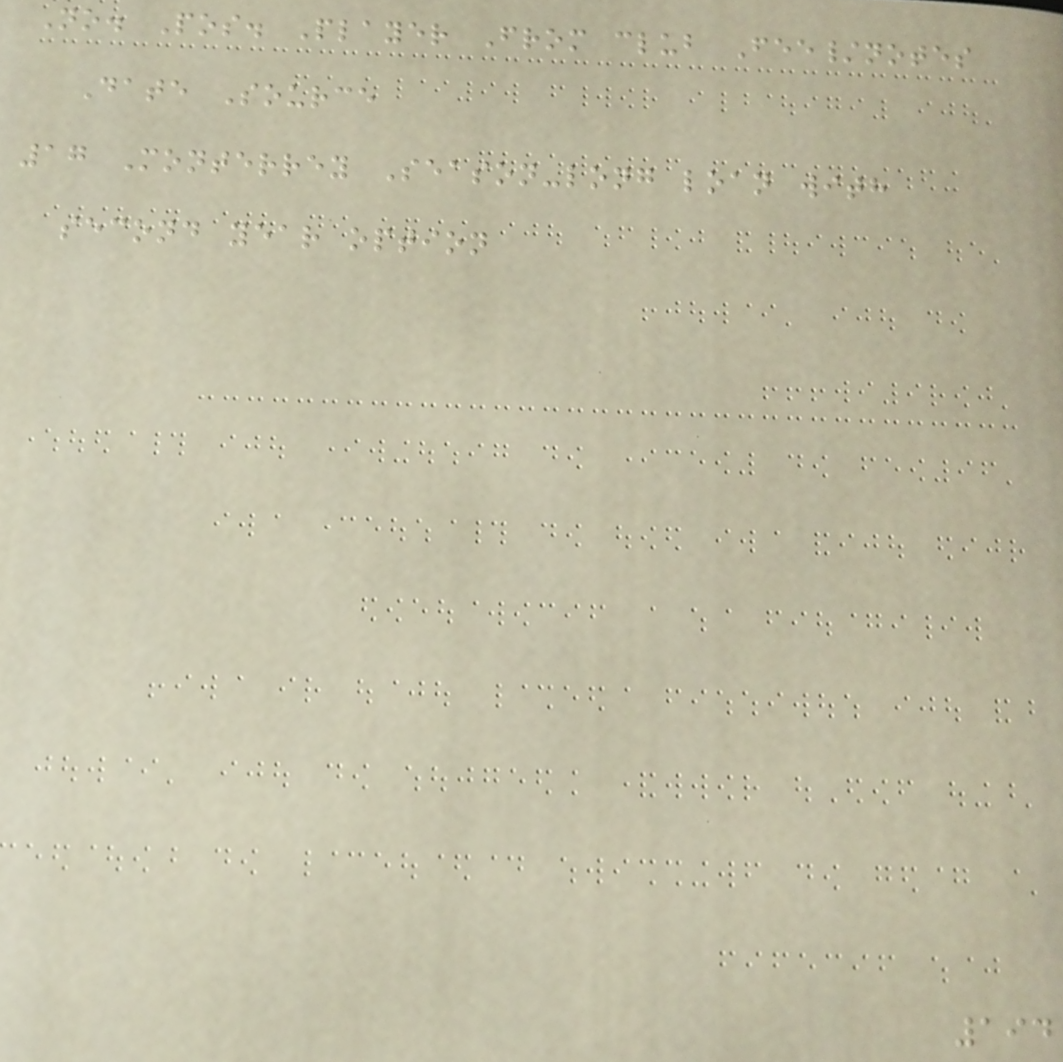No. Pos. Player From club Fee/notes
Date Source
17 Monterrey Season-long loan with
second year option
194
